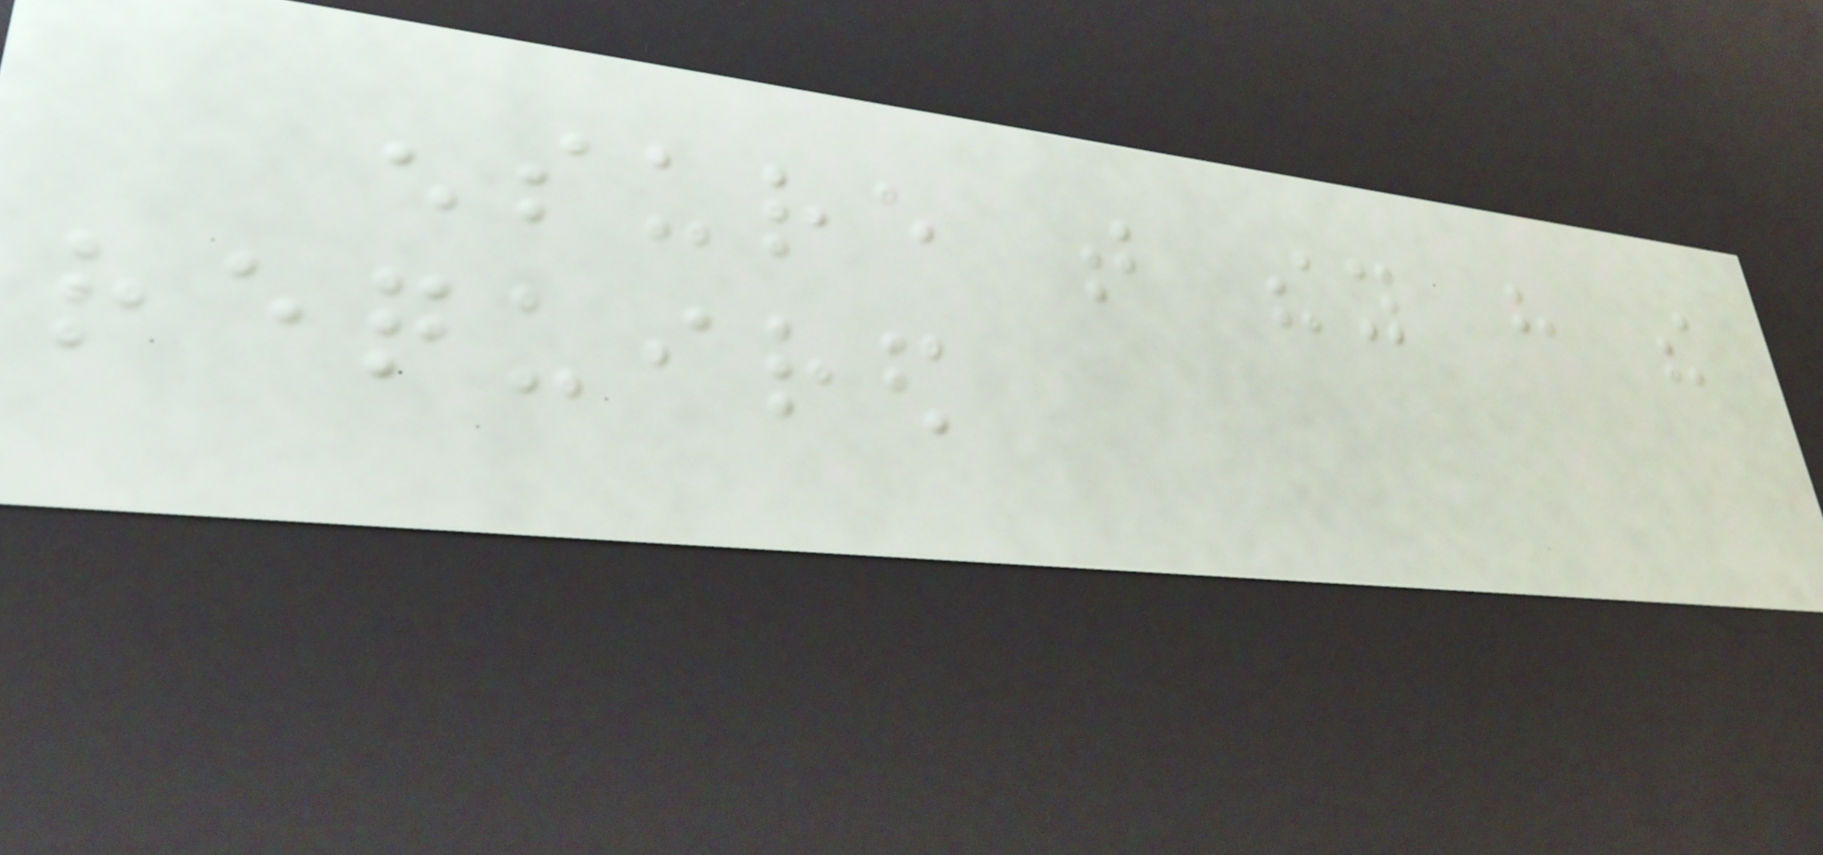ensure that they have the
required
